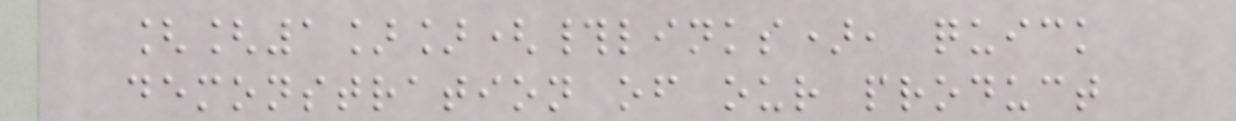[[1]](#links), quick
demonstration of our product
